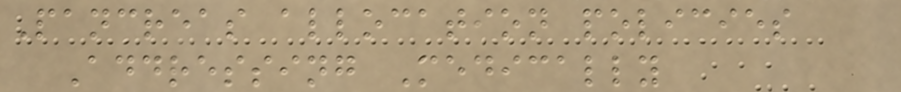Pancreas allocation policies
Addressing Medically
